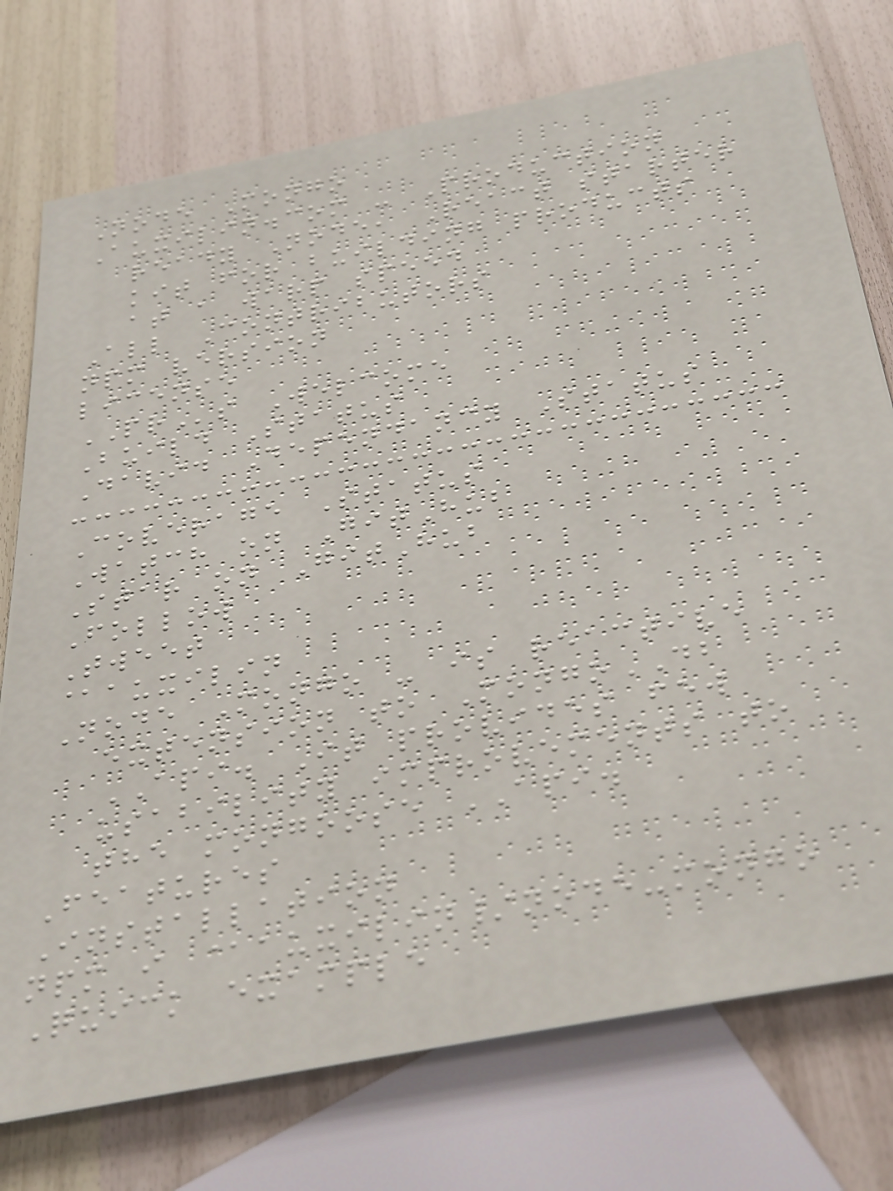Node Mongo
Auxilin.com - Production
ready Node, React starter
kit for building products
at a warp speed
All Contributors
npm version
license
PRs Welcome
Build Status
David Dependancy Status
Coverage Status
Watch on GitHub
Star on GitHub
Follow
Tweet
@auxilin
Node Mongo - is reactive
extension to MongoDB
API. It provides few
usability improvements to
the mongoose API.
Features
Installation
npm i @auxilin/node-mongo
Quick example
